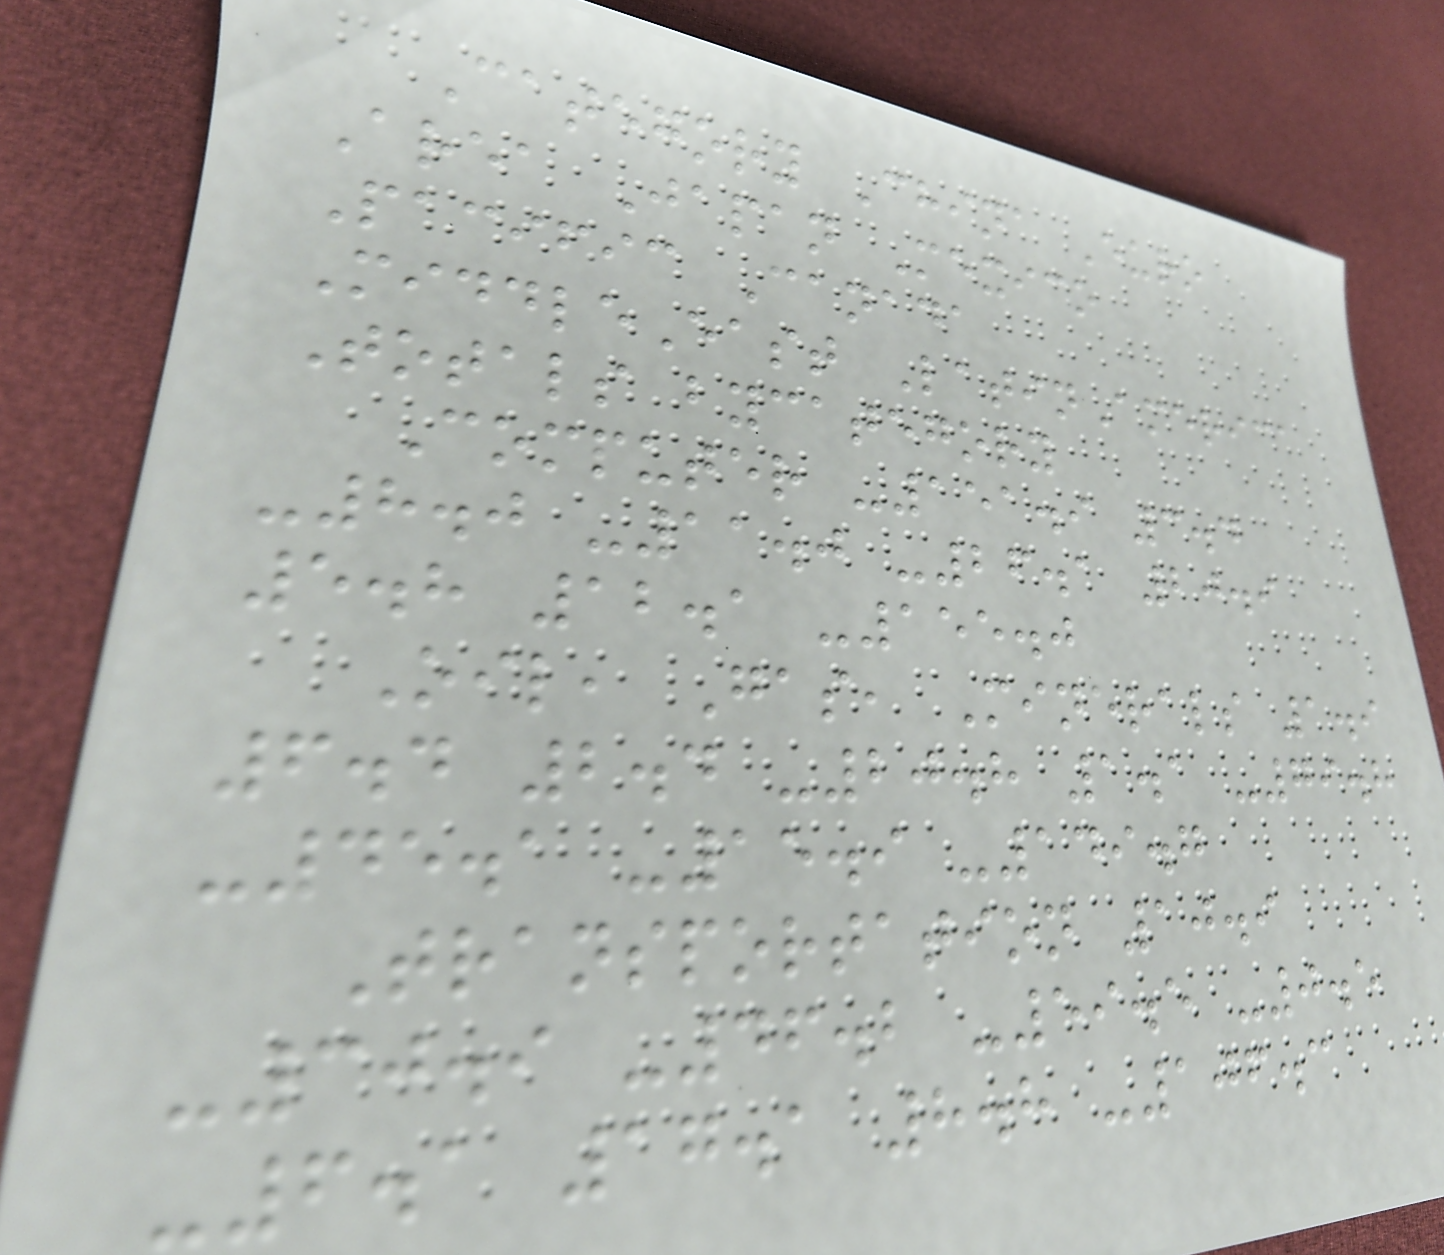Category China Euro
Area Japan Mexico
Pacific Canada
MiddleEast LatinAmerica
Totals bycategory
Computer -151.9 3.4
-8.0 -11.0 -26.1 20.9
5.8 12.1 -155.0
Oil, Gas, Minerals 1.9
6.4 2.4 -20.8 1.1 -79.8
-45.1 -15.9 -149.7
Transportation 10.9
-30.9 -46.2 -59.5 -0.5
-6.1 17.1 8.8 -106.3
